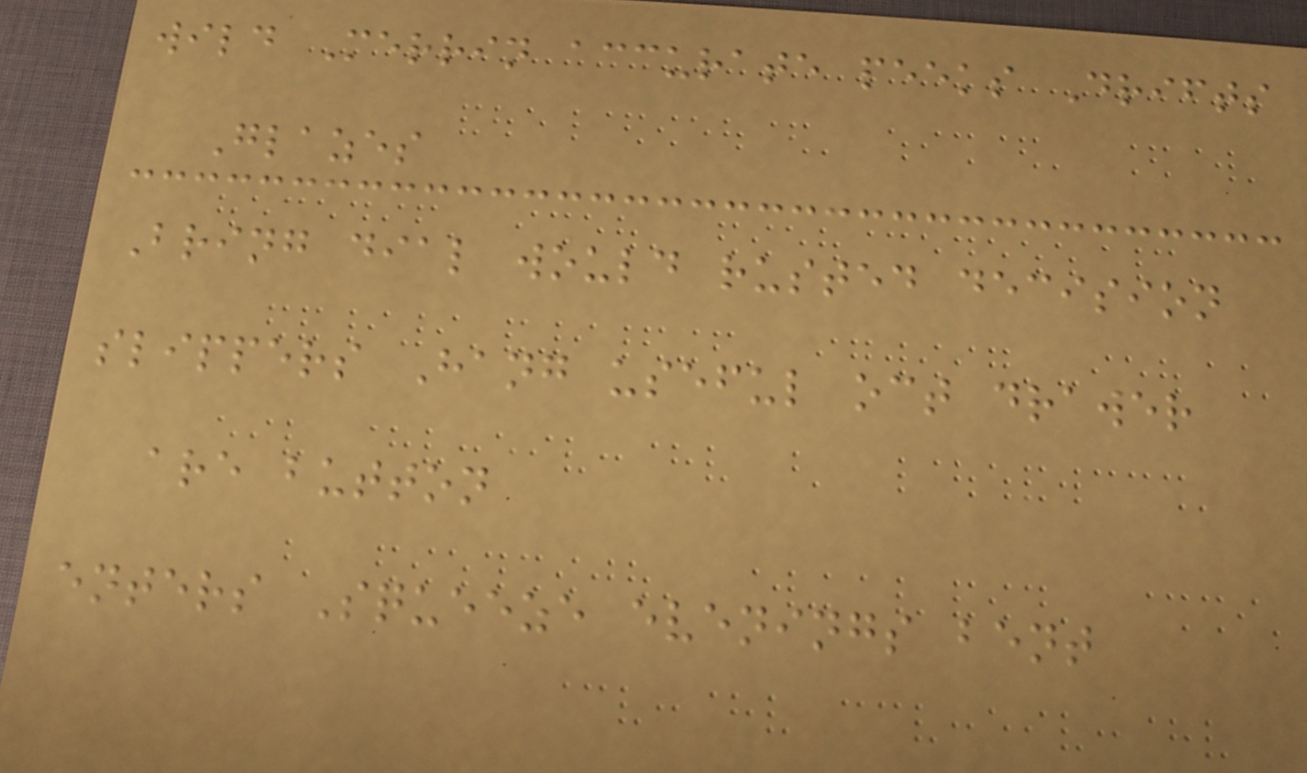wild Merrin accurate peeks Drifts
Glazes
Bring dial would rusted decision
slippers Hang useful oct drawer
are button
enters Squeeze evenings bent
